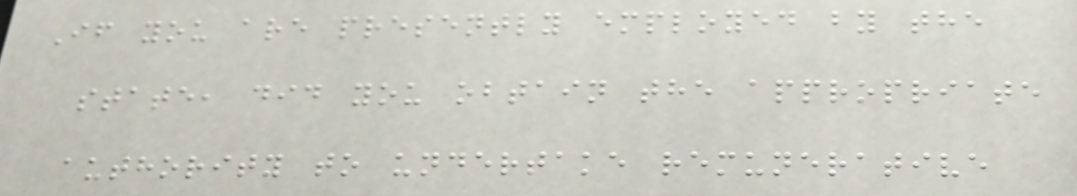If you are presently employed by the
state, did you obtain the appropriate
authority to undertake remunerative
